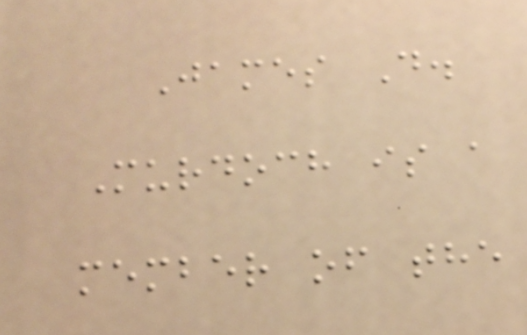James D.
Murdoch is a
member of the
